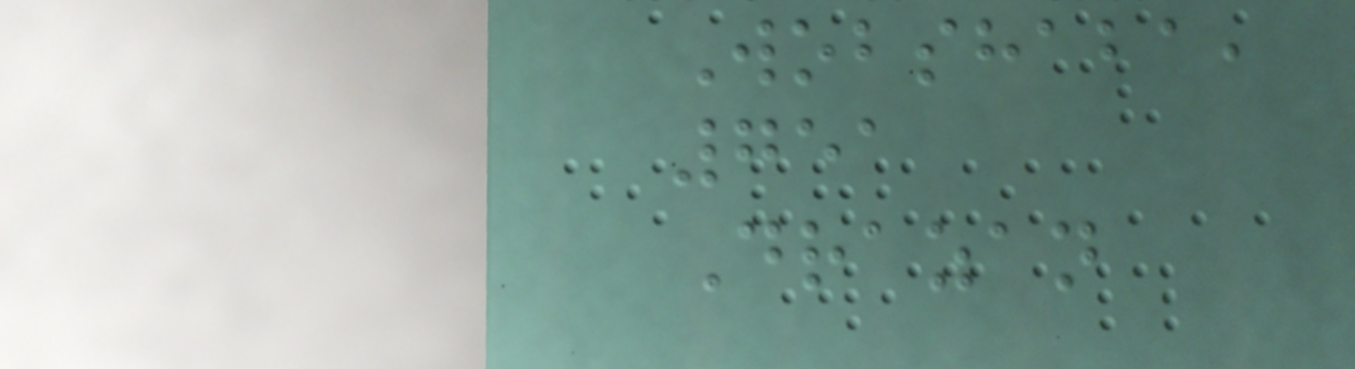Wobshaba,
751
Drazan
